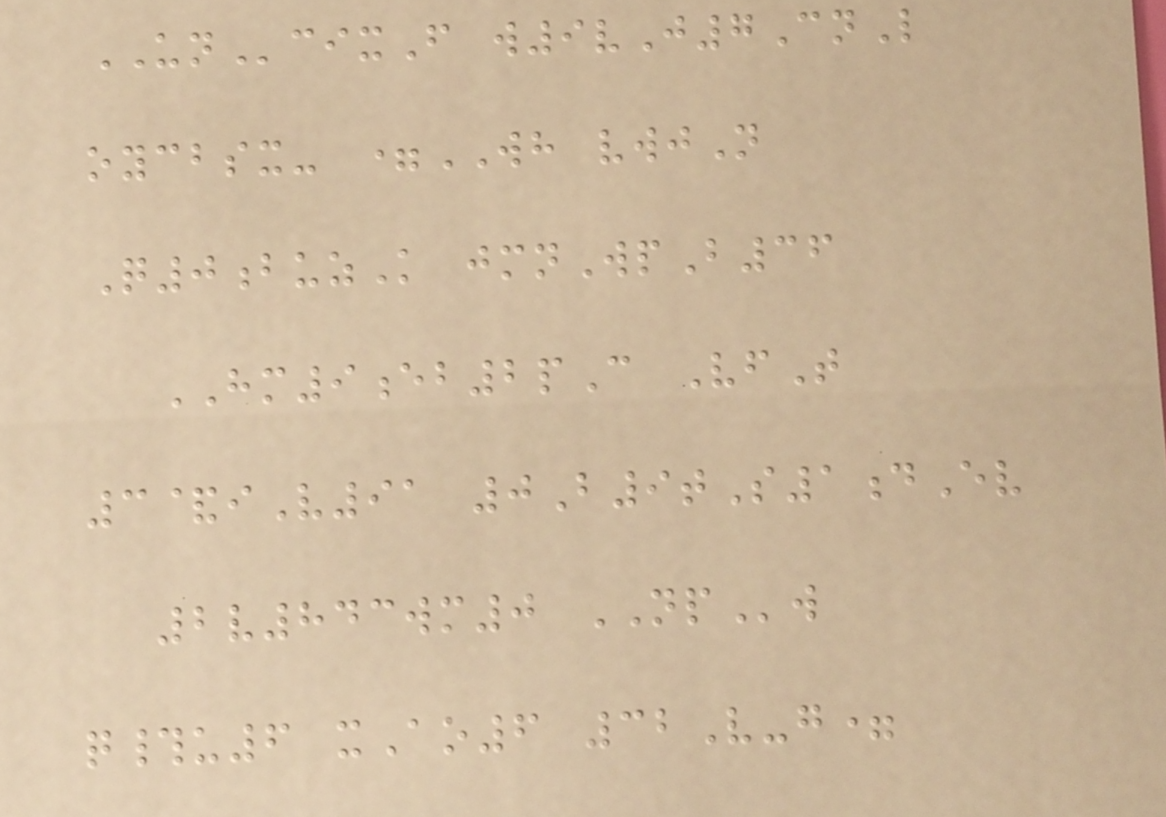UNcixF w9vJ7CnL
oycbsx- =WH vwjN
Q0buzK jmnWpB36
HM9eb2pC VfT
3&iV91 0B9tS1dEv
2v843wm0 NPw
q#u6 xAo6 32V-g=
